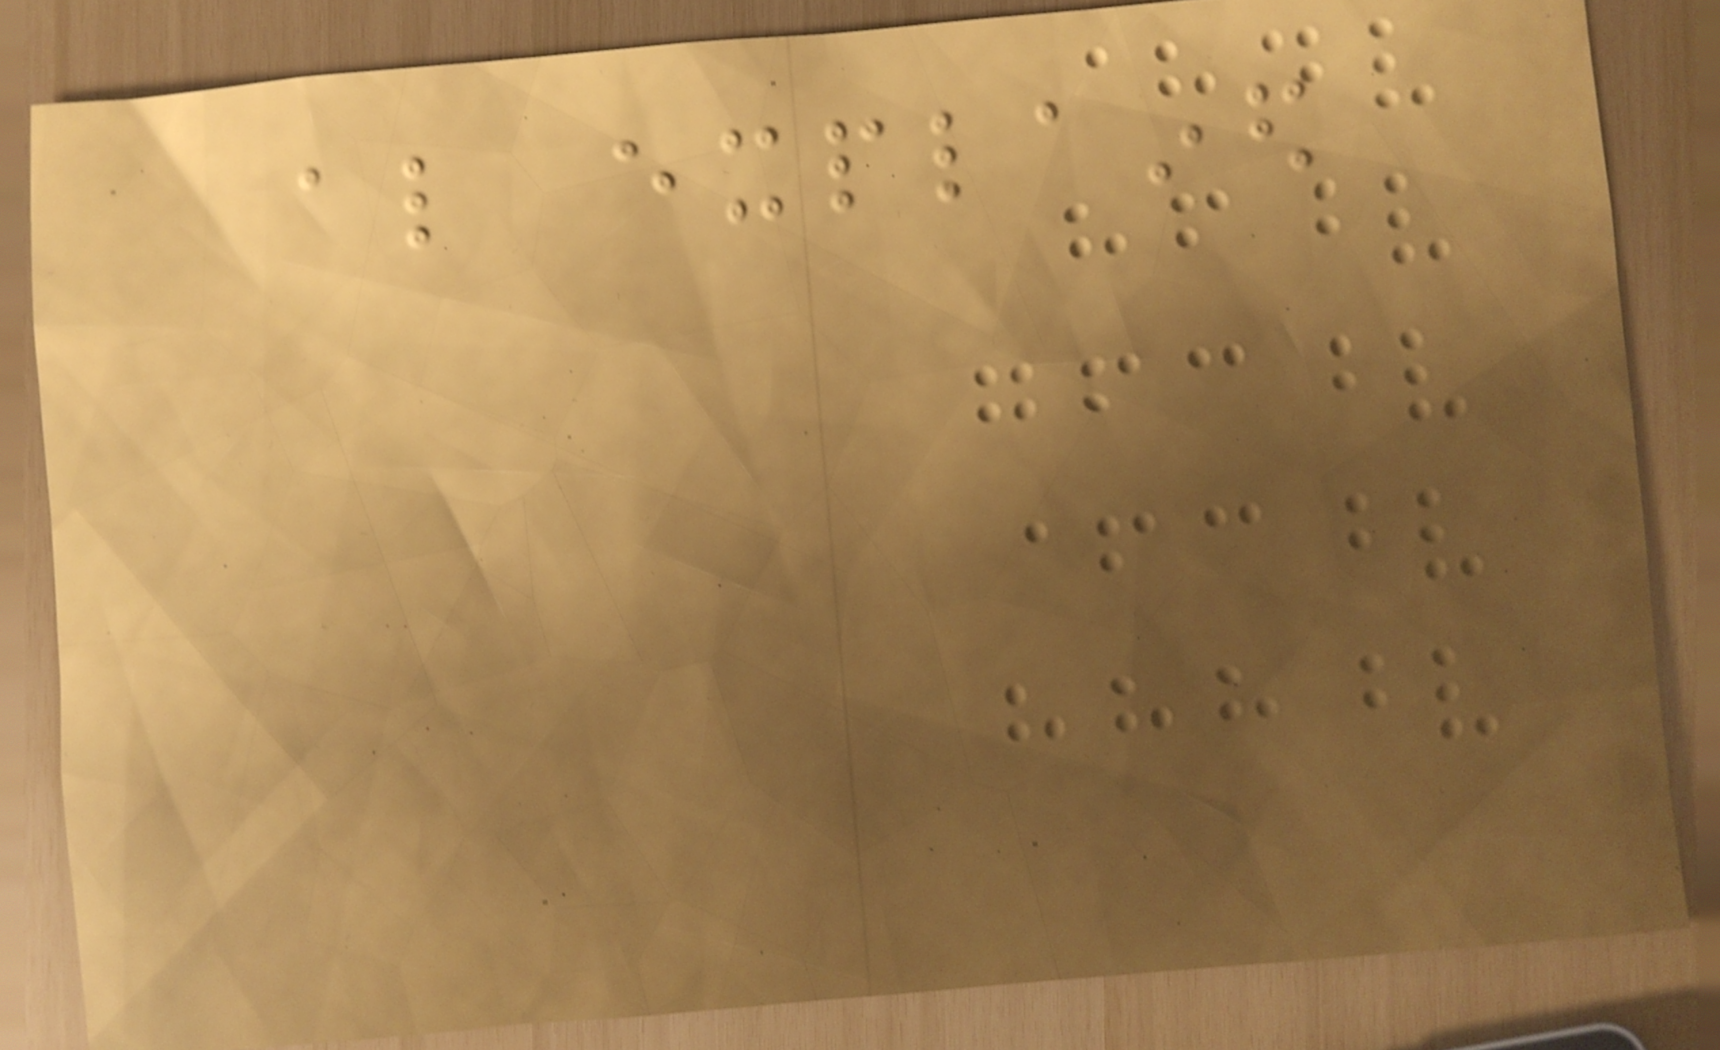also explained
